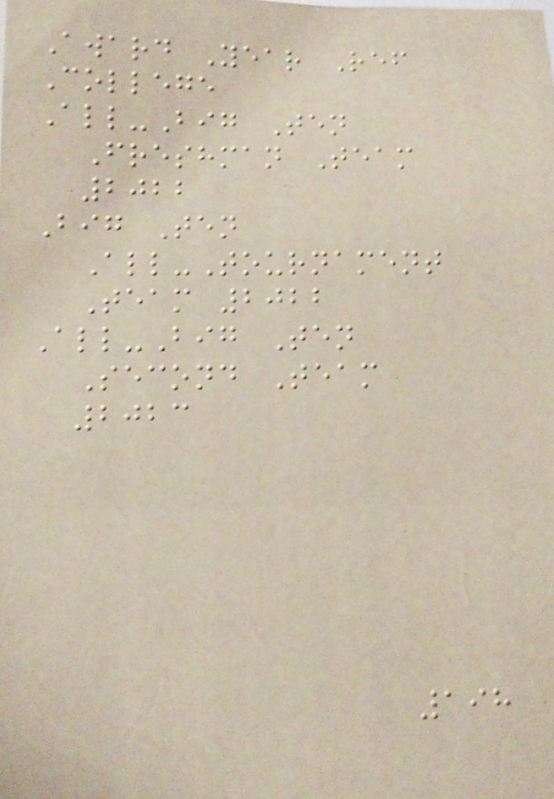Award Year Ref
College
All-Big Ten
Freshman Team
2022
Big Ten
All-Tournament
Team 2022
All-Big Ten
Second Team
2023
198
